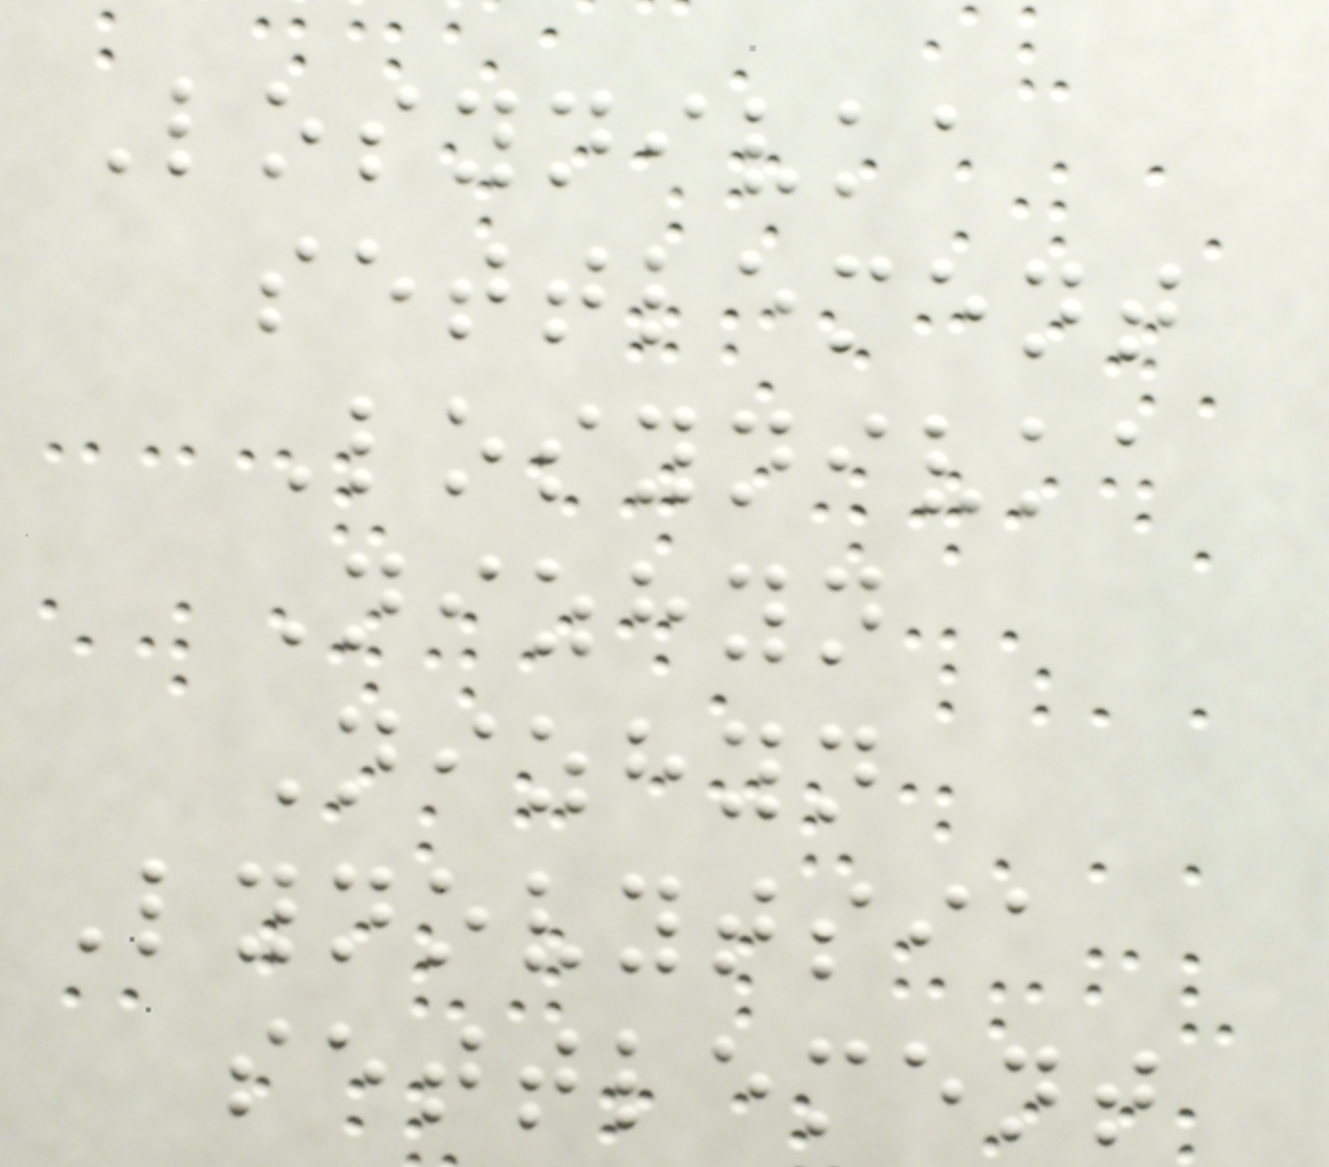Losynivka
settlement
Losynivka
Nizhyn
Nizhyn
Lynovytsia
settlement
